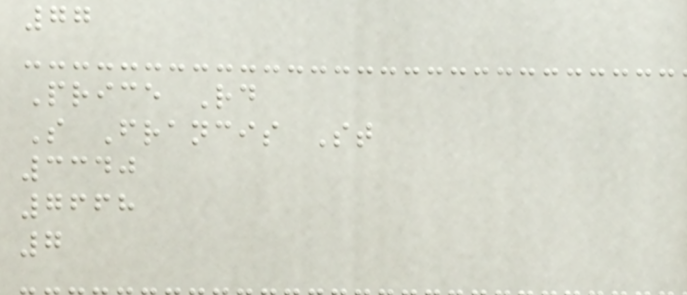77
Price Rd
S Francis St
3340
7668
7
